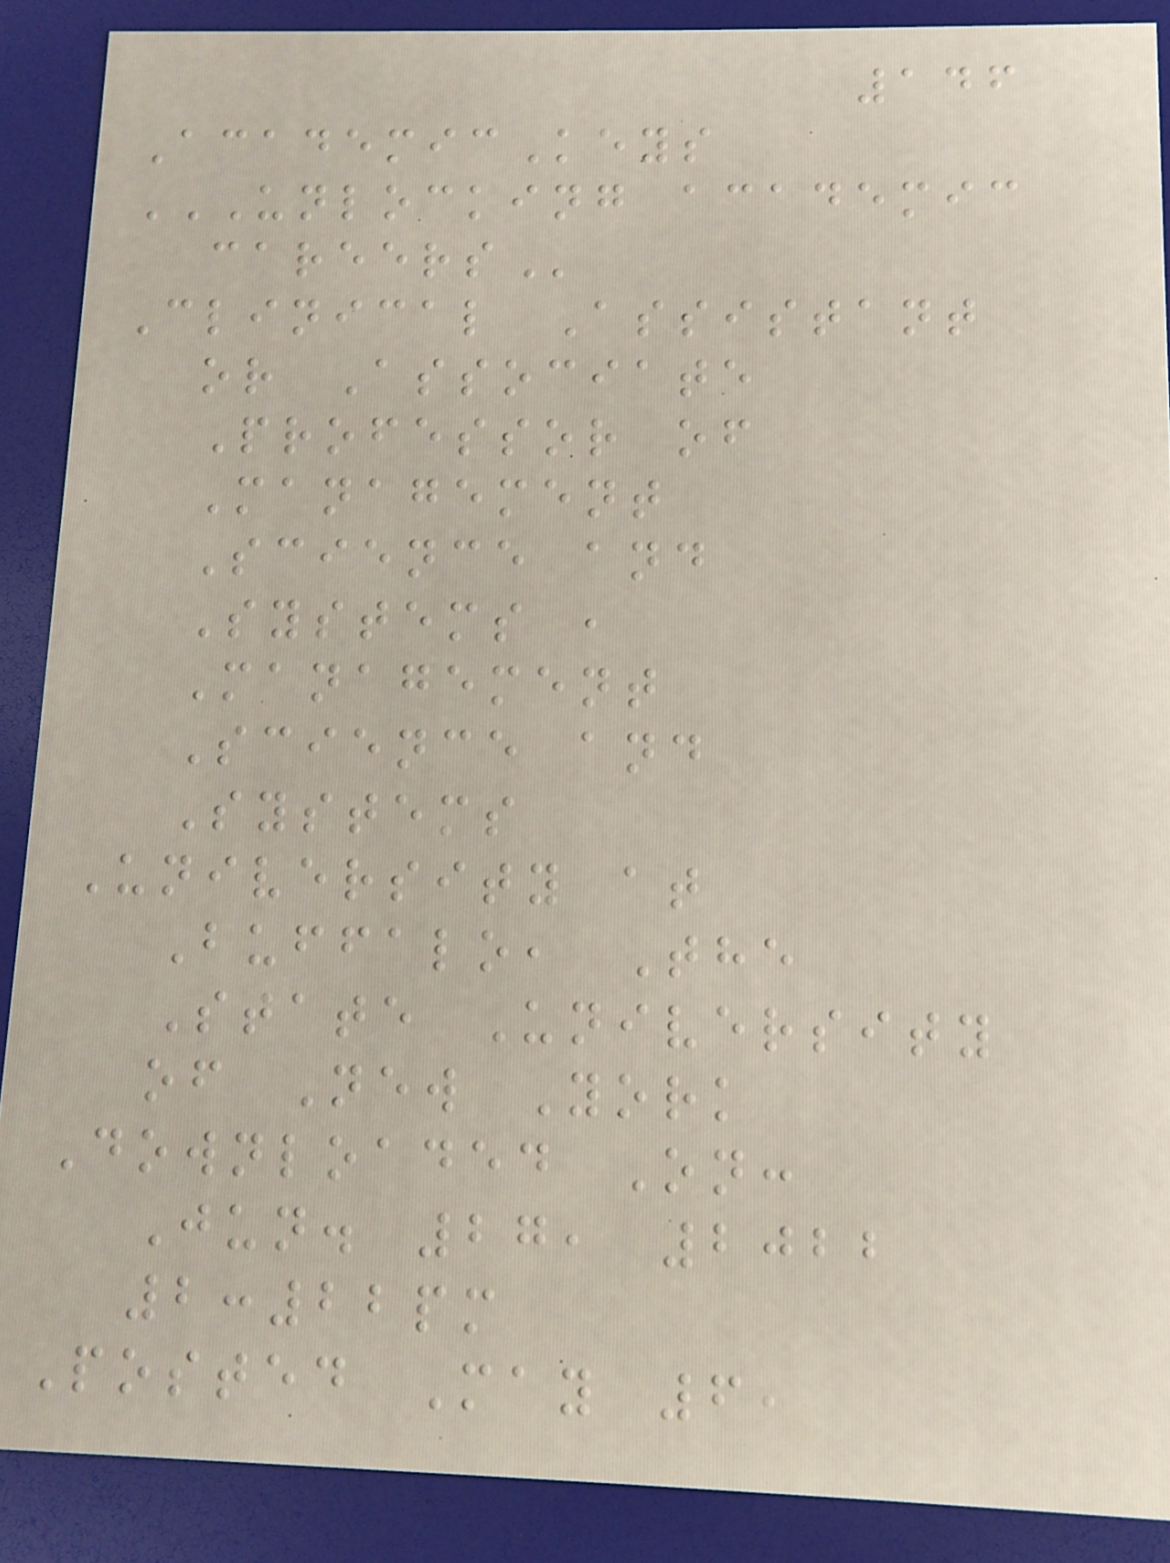146
AcademicKeys
UNLOCKING ACADEMIC
CAREERS
Clinical Assistant
or Associate
Professor of
Management
Science and
Systems ,
Management
Science and
Systems
University at
Buffalo, The
State University
of New York
Downloaded On:
Jun. 27, 2022
2:22pm
Posted May 6,
